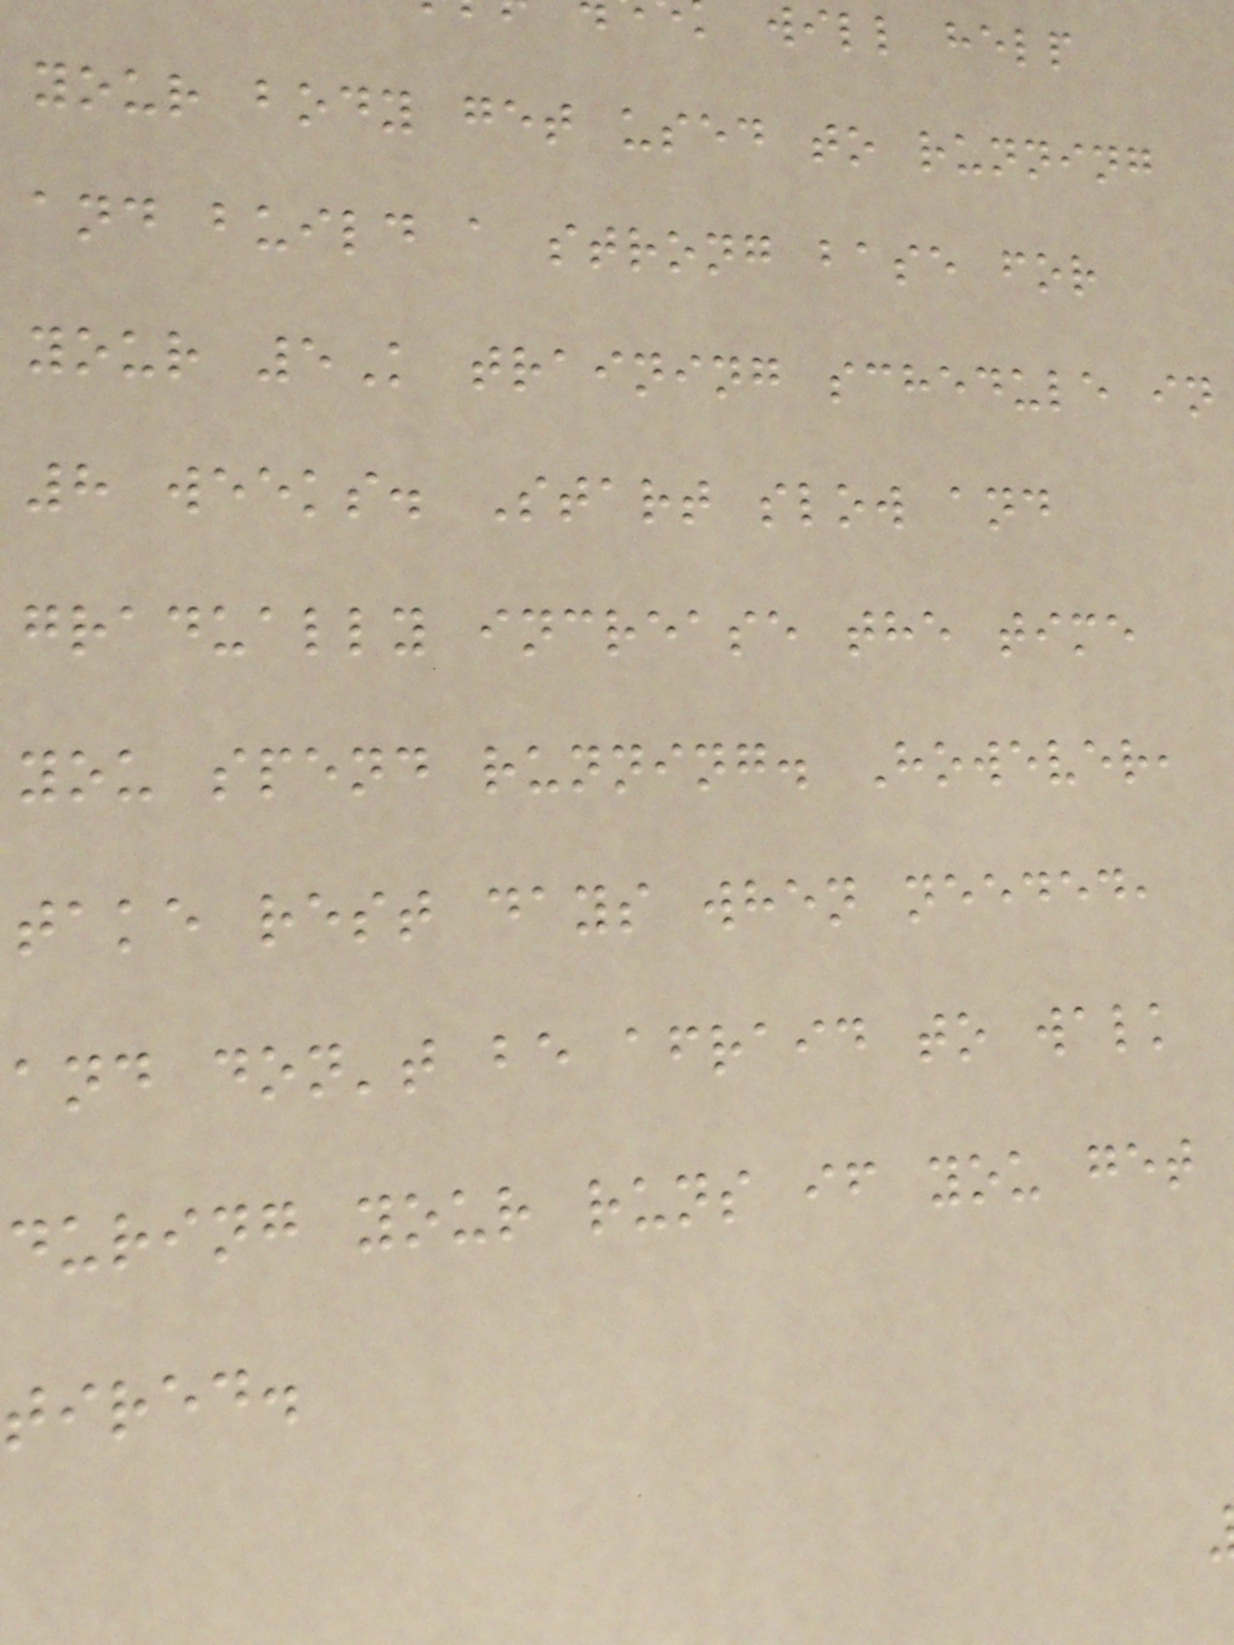will help
your body get used to running
and build a strong base for
your 5K training schedule in
8 weeks. Start slow and
gradually increase the time
you spend running. However,
take rest days when needed,
and don't be afraid to walk
during your runs if you get
tired.
